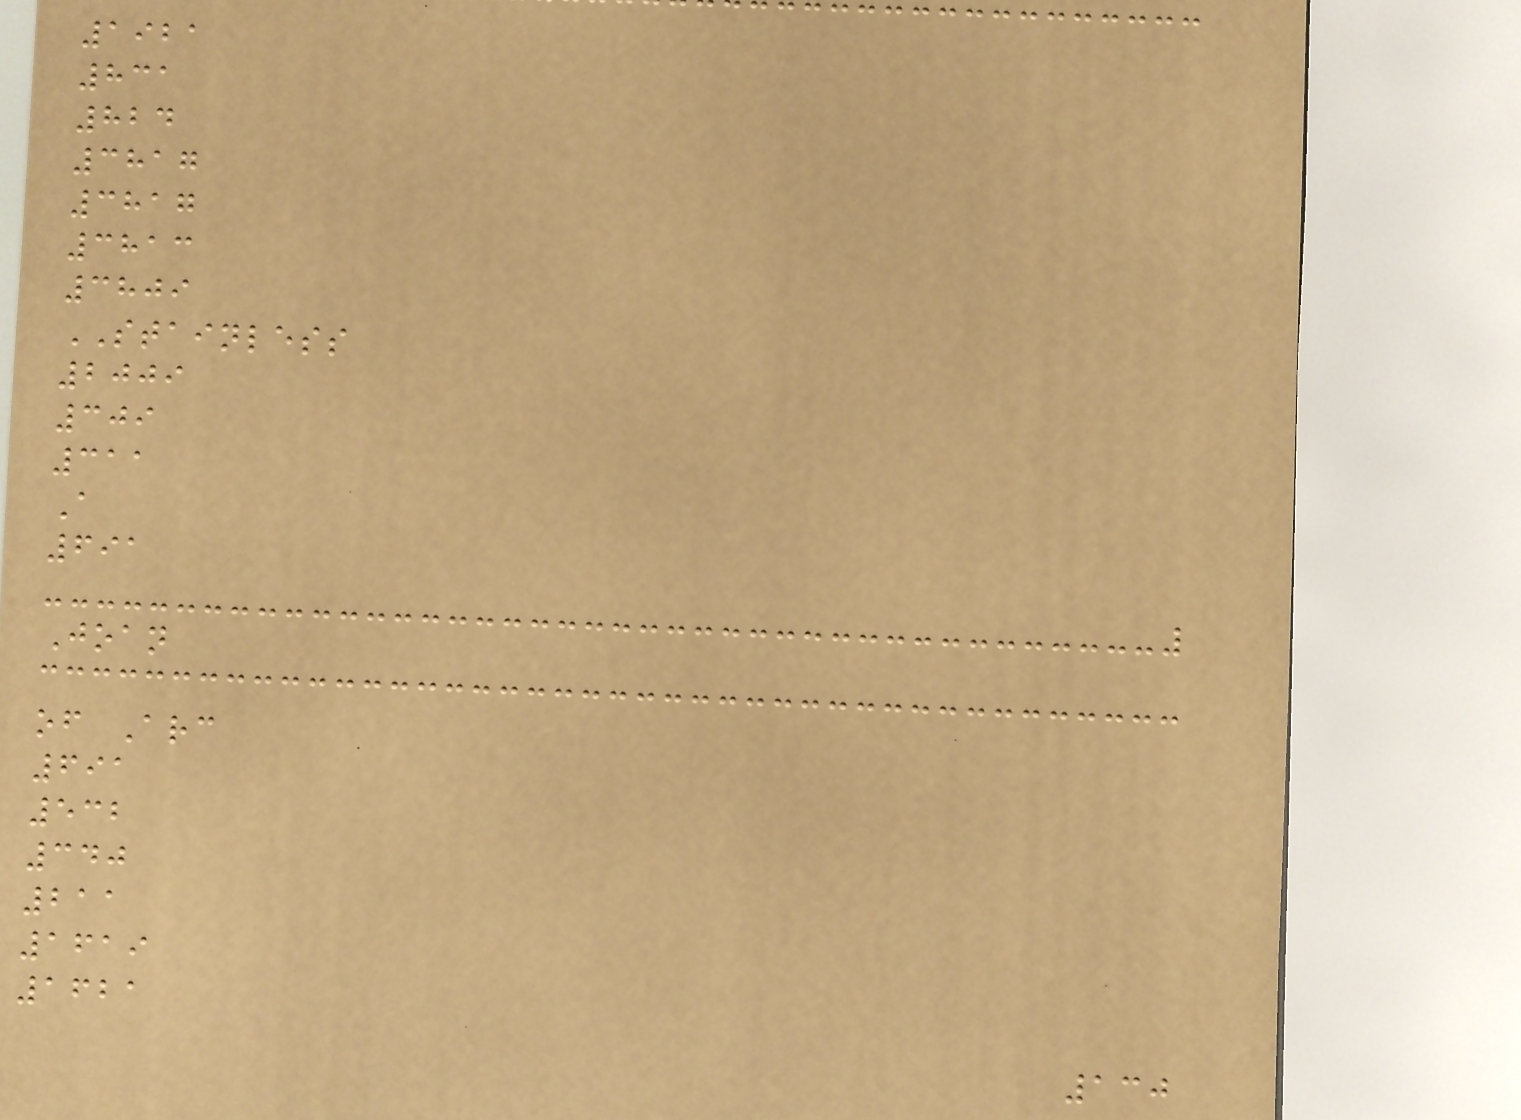1921
831
824
3817
3817
3813
3809
STAINLESS
2009
309
311
A
691
Joan
of Arc
691
532
340
211
1619
1621
130
